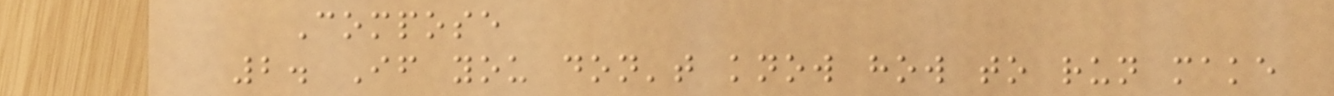Compose
2. If you don't know how to run make
